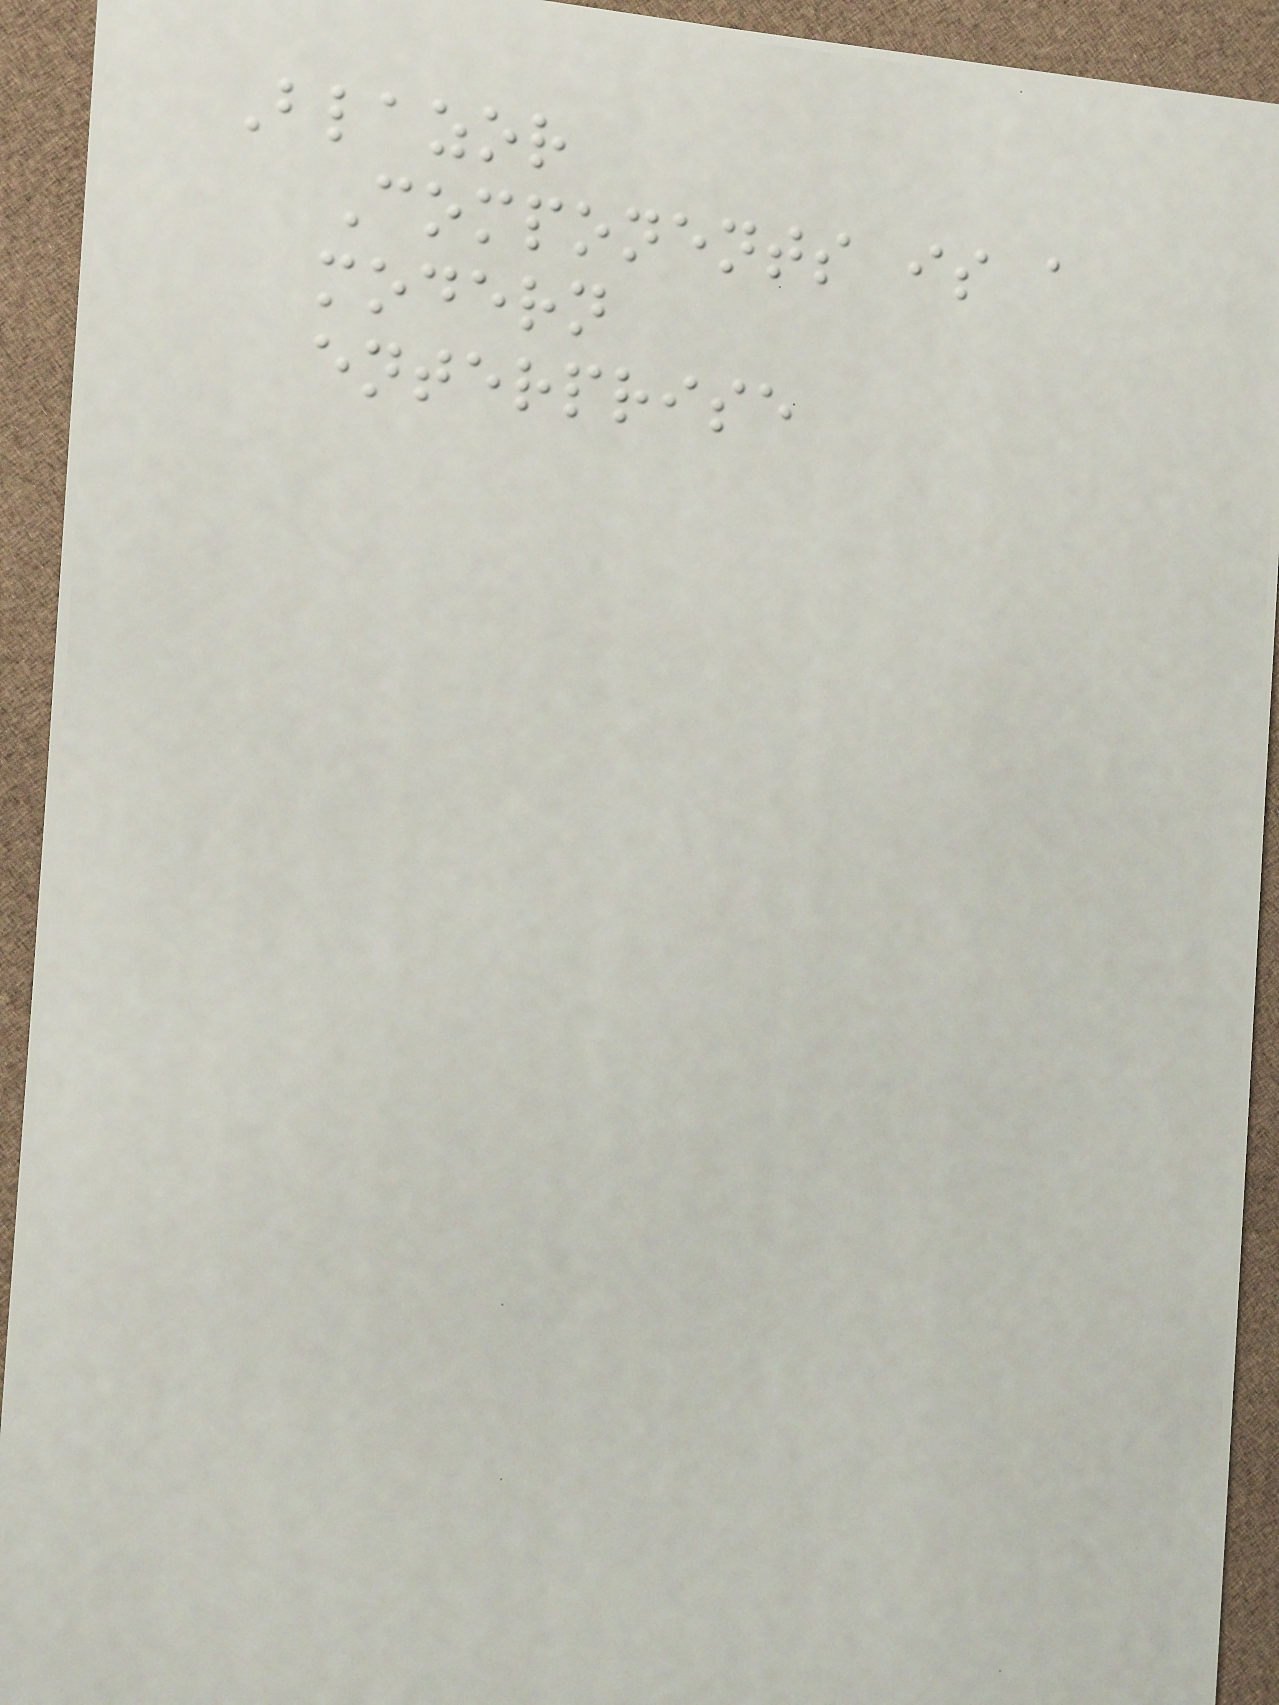Blazor
Components is a
modern
enterprise
